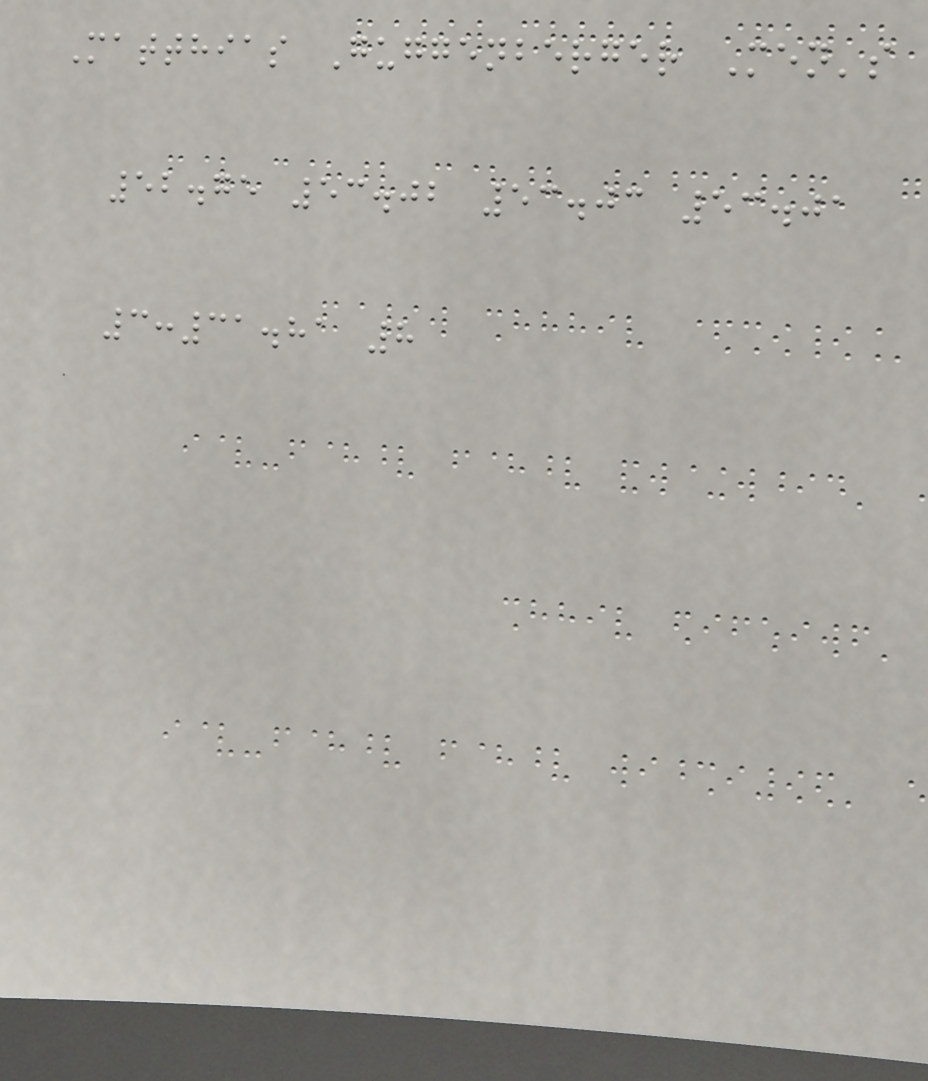Matthias Guggenberger Men's
52.75 53.02 53.03 53.01
3:31.81 8
